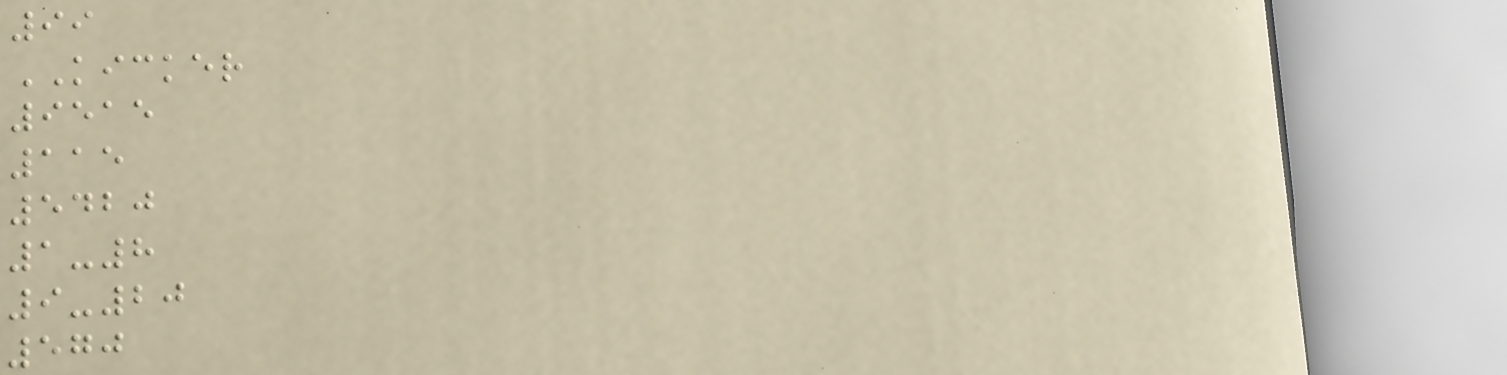99
KICKER
9515
115
5420
1-8
9-20
570
